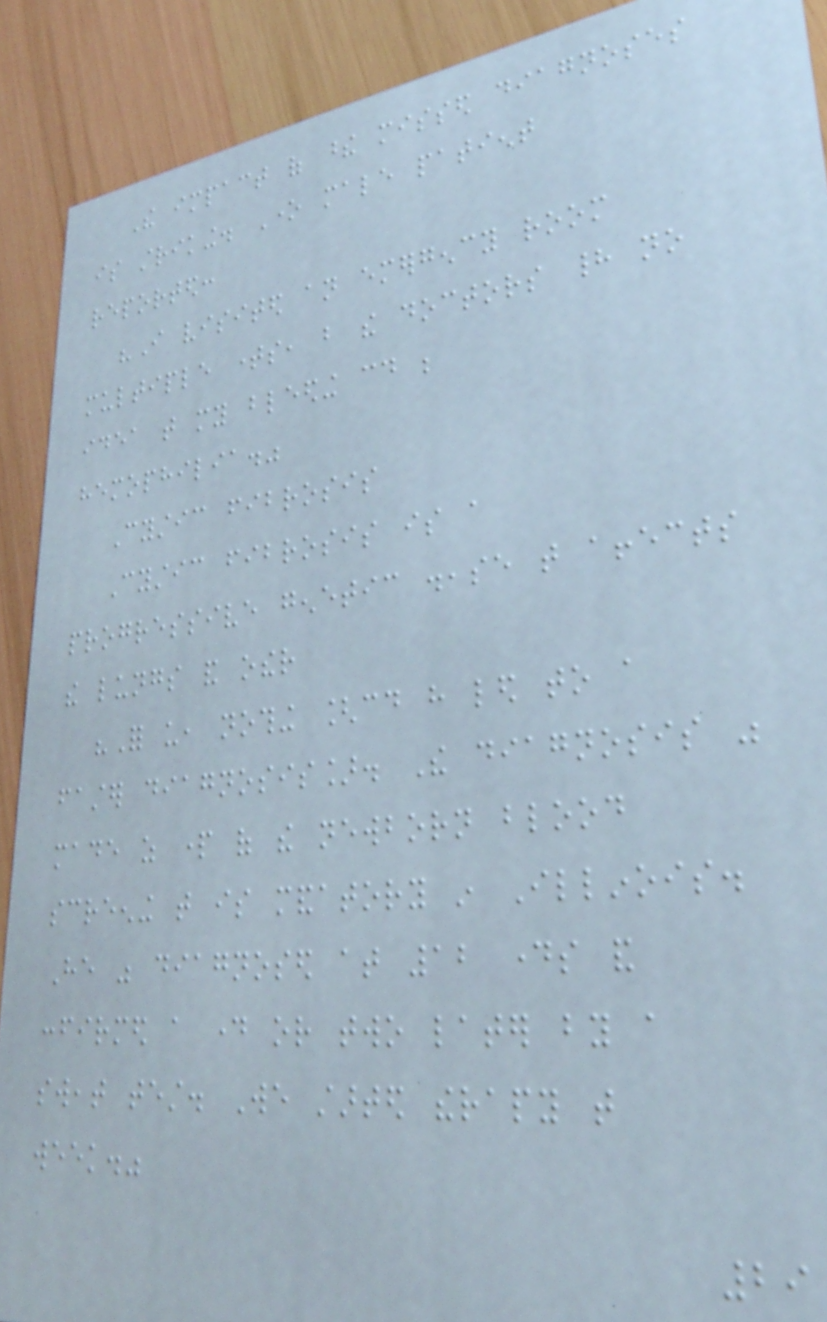The impact of these missed diagnoses
is striking. One male patient
reported:
"I visited an emergency room
multiple times, but the doctors had no
idea that my bleeding could be
hemophilia."
Cystic fibrosis
Cystic fibrosis is a
progressive genetic disease that affects
the lungs and other
"For us, nothing [could have led to a
faster diagnosis]. The diagnosis was
made as part of the newborn blood
screening that is mandatory in Illinois.
He was diagnosed at 12 days and
confirmed a day or two later by a
sweat test. We started therapy that
week."
29
